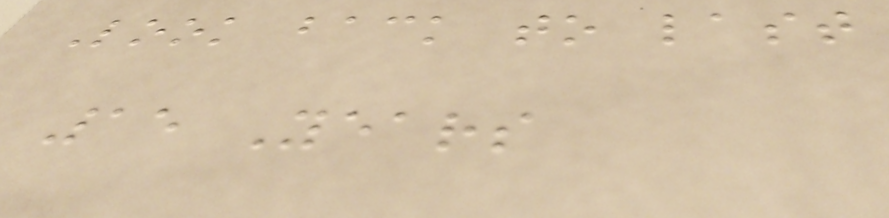Look back to last
15 Years
